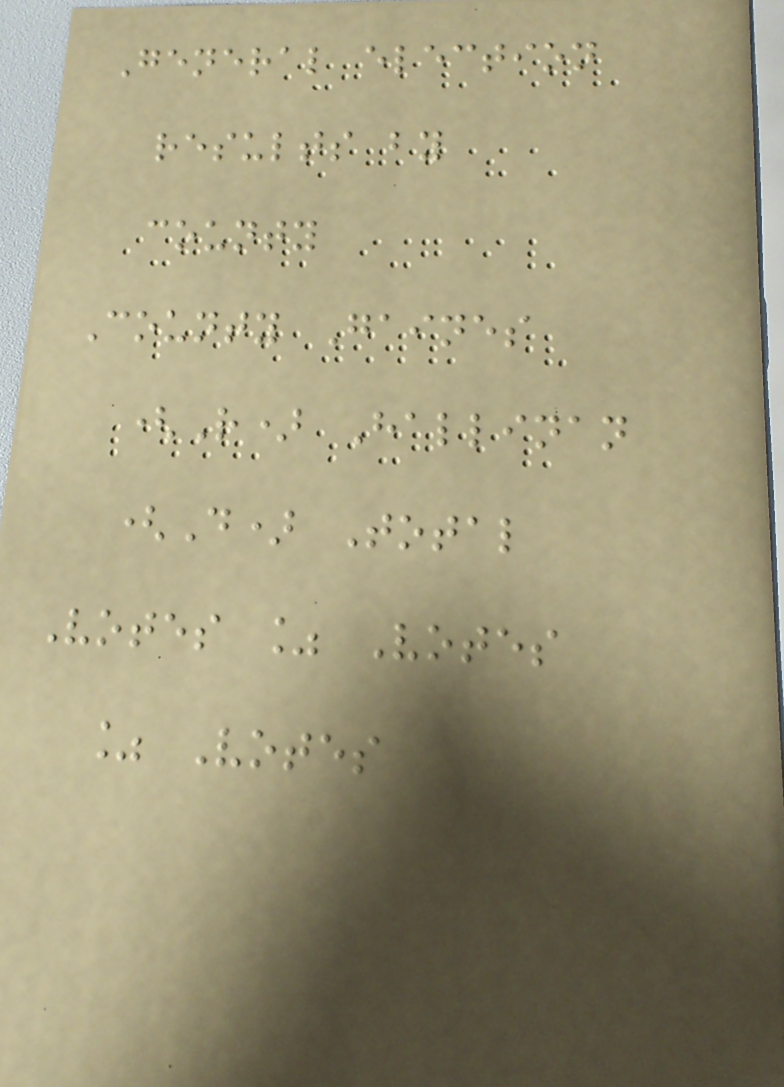General election
results by
county
County Gaines
(R) Hallinan
(D) Total
Votes % Votes
% Votes
